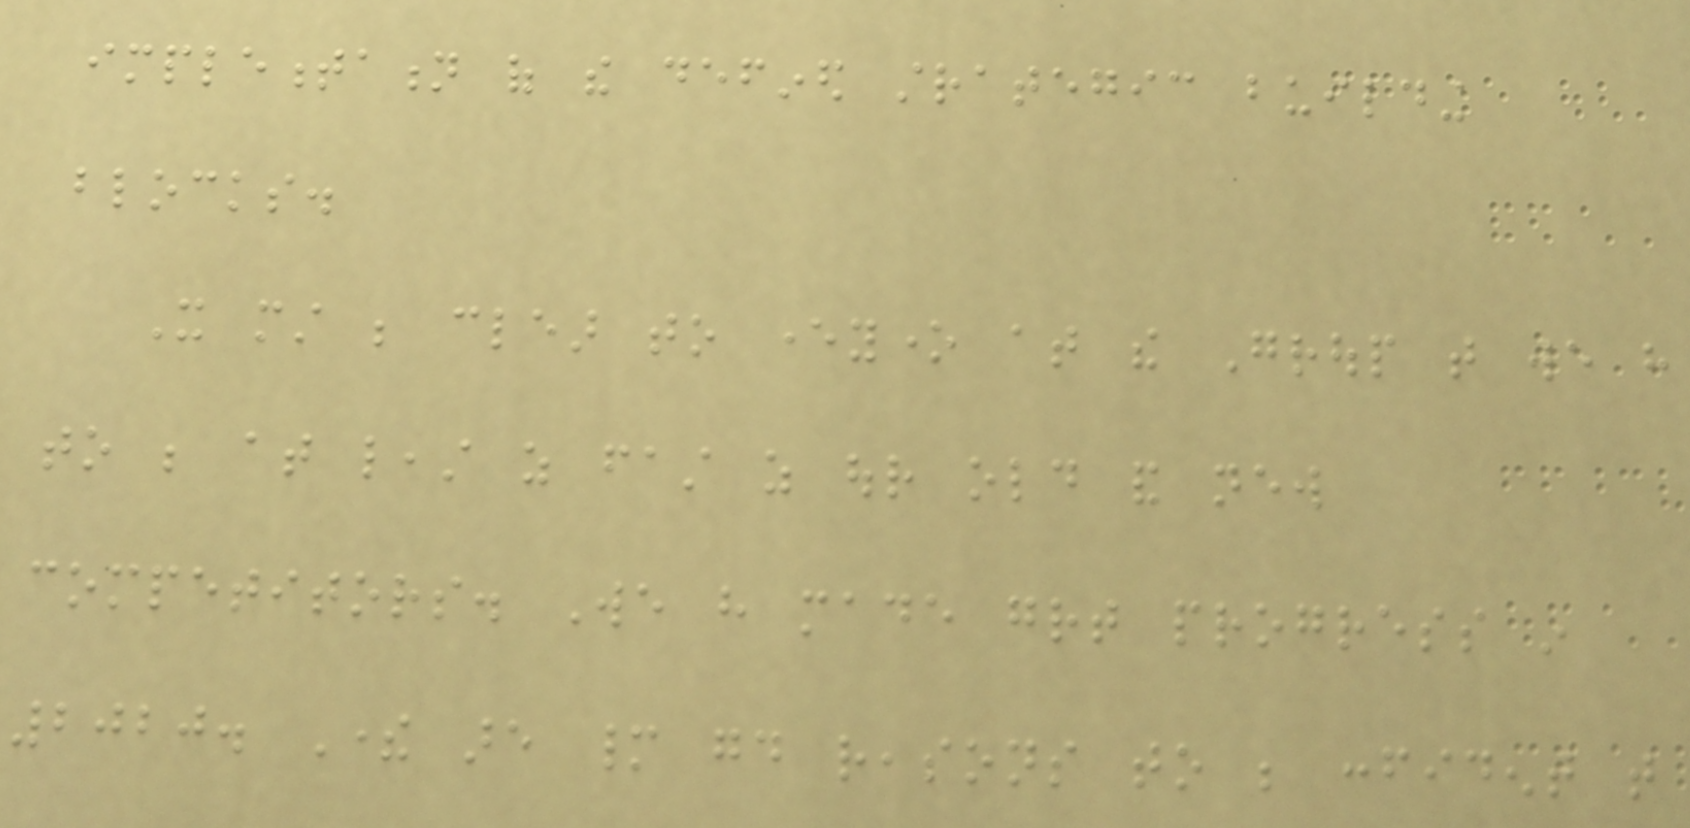implementation of the defined strategic building
blocks.
It must be clear to everyone at the Group that we have
to be at least as fast as our old and new
competitors. We have made great progress in
2020. There are many good reasons to be confident that
